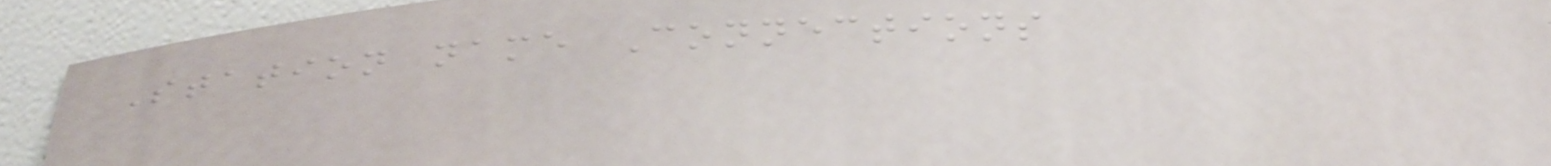Station name Connections
